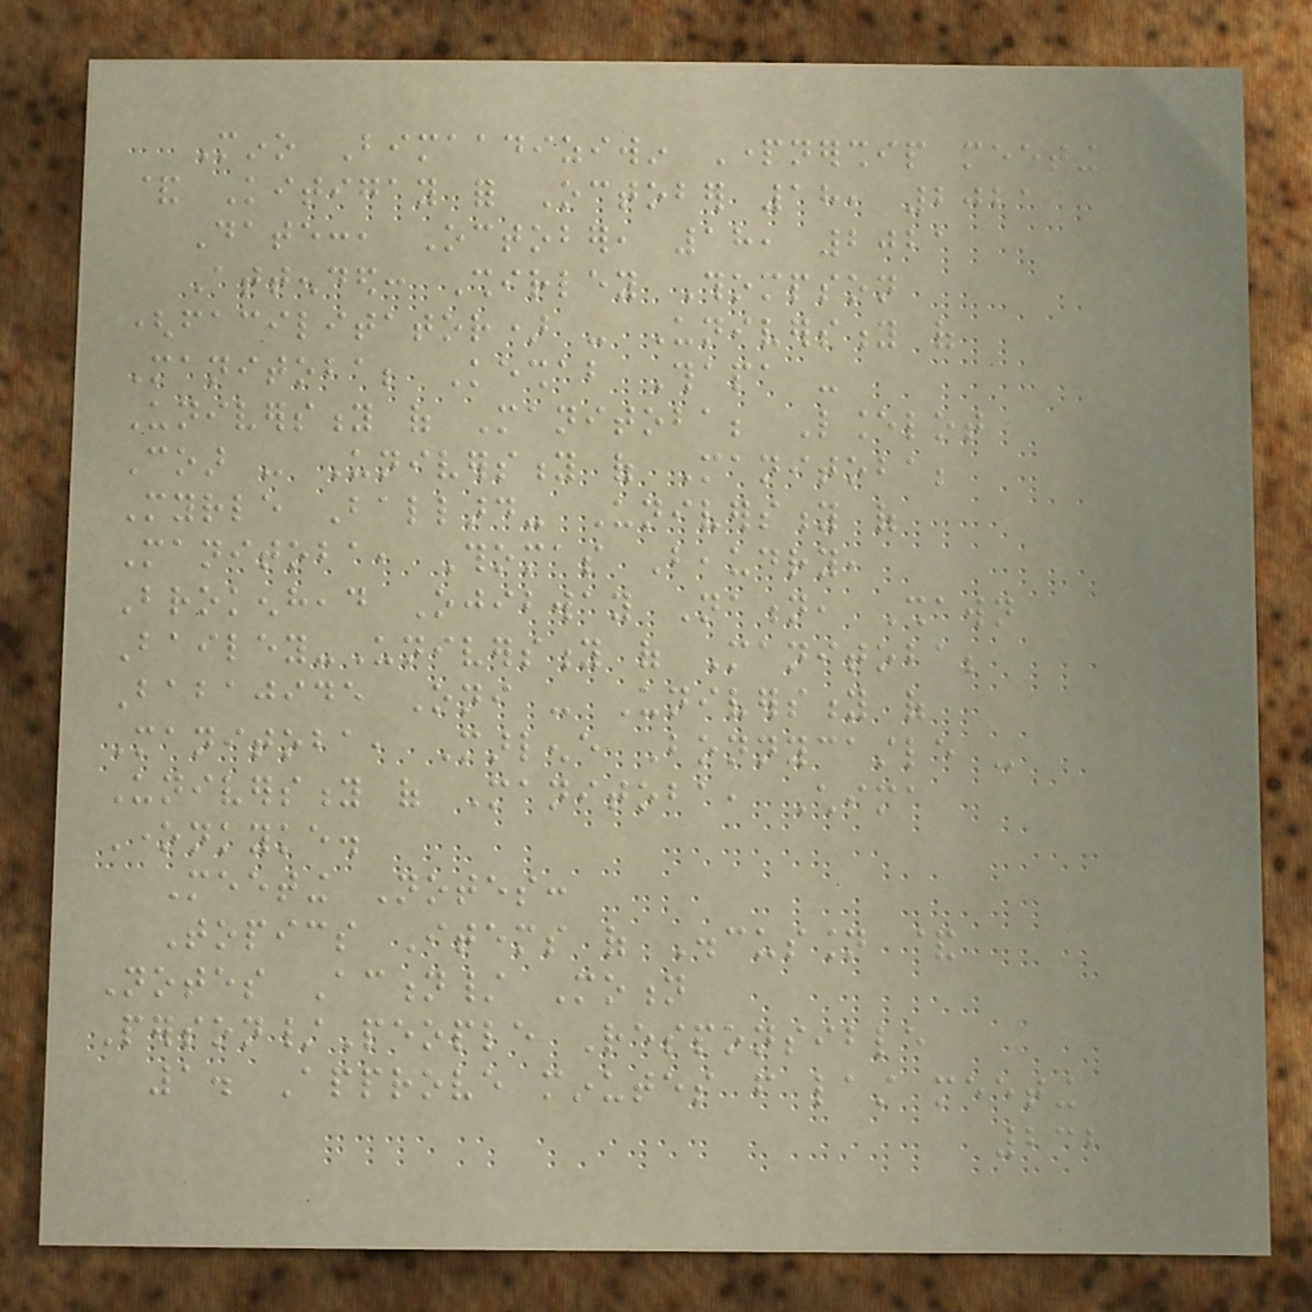Mino Bimaadiziwin Partnership meeting
& Kitigay for October 18, 2021
Date:, October, 18, 2021
Attended: Shirley Thompson
(facilitator) - University of
Manitoba; Keshab Thapa -
University of Manitoba; Lancelot
Coar - University of Manitoba;
Myrle Ballard- University of
Manitoba, Thomas Beaudry,
Brokenhead Ojibway Nation, Shawn
Bailey-University of Manitoba;
Babajide Oni - University of
Manitoba, Marlene Bonnycastle -
University of Manitoba, Chima
Onenkyke.
Meeting Notes:
Topics Items of Discussion &
Notes Action/ Motion
Person/People Responsible
1. Approve minutes from last meeting
232
